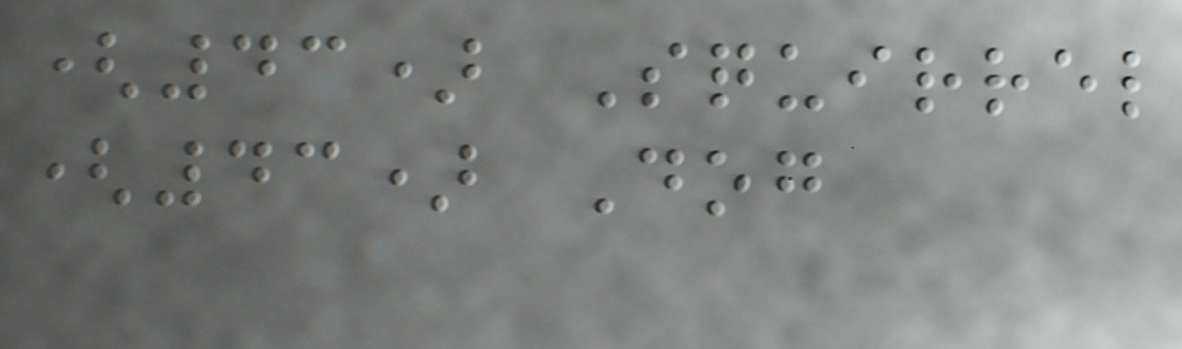(43) Squirrel
(43) Dog
